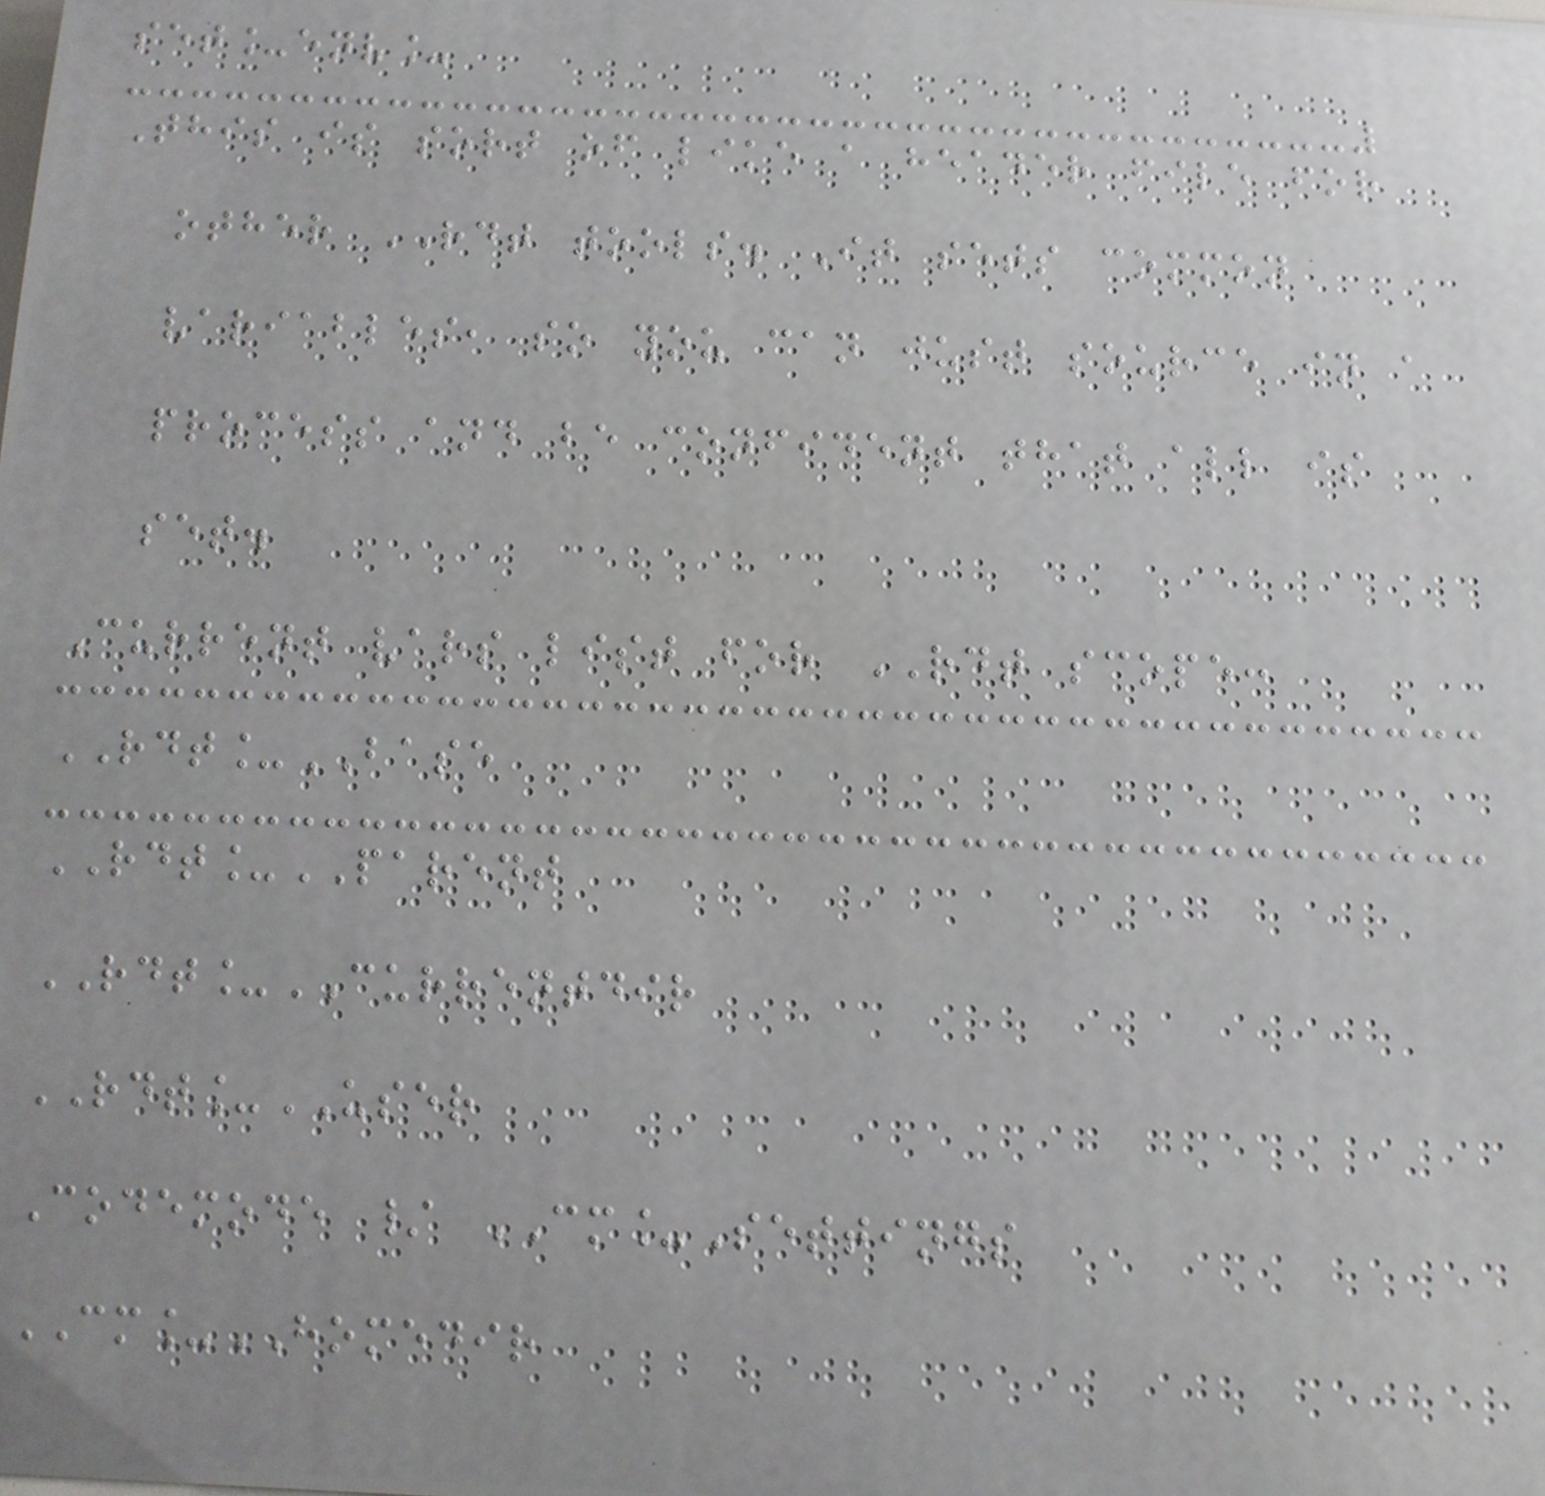set_env_
This is sort of like a header file for
other RDT tools. It sets common
variables, so you can just source in a
process and be confident that all is
set.
Current vars list for RDT scope:
RDT_BASE
RDT_PARENT
RDT_CURRENTDIR
RDT_USER
Codemode / CM_Settings
CM_HOMEDIR
